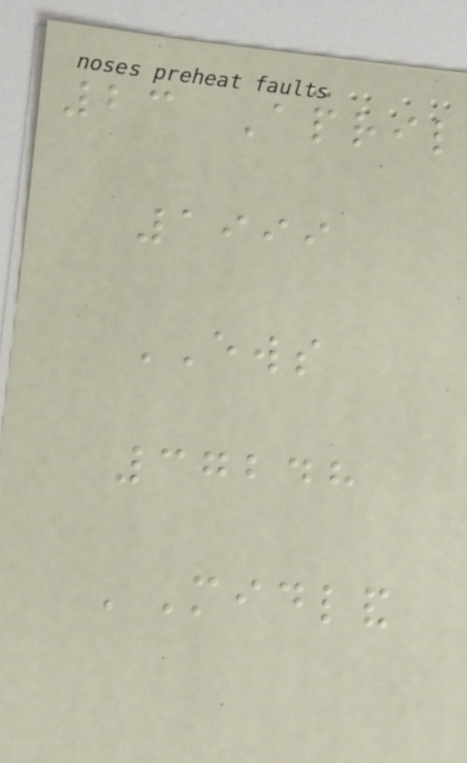23 April
1999
EWS
37248
'Midland
